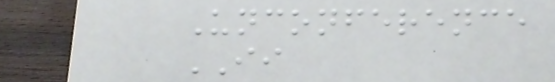Unconference
II
